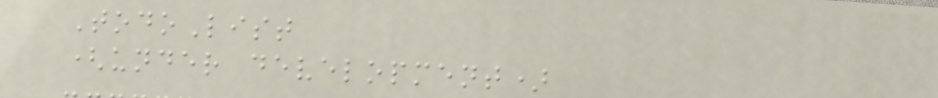TodoList
(under development)
